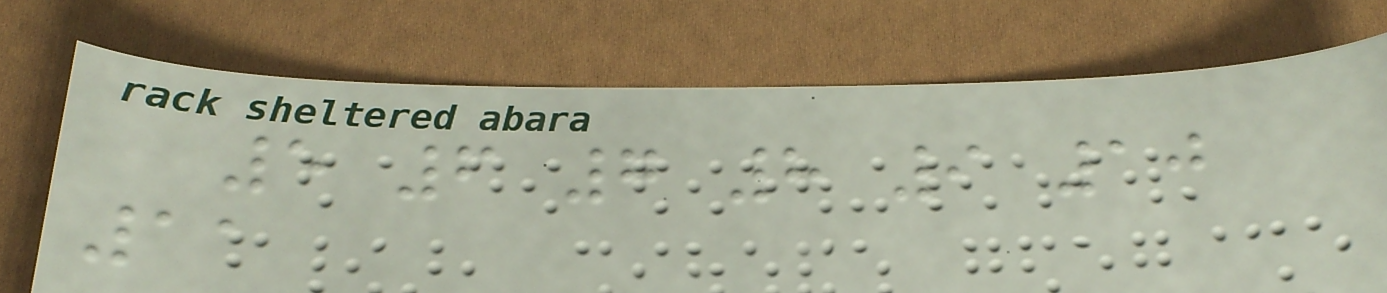5 6 7 8 9 10
11
